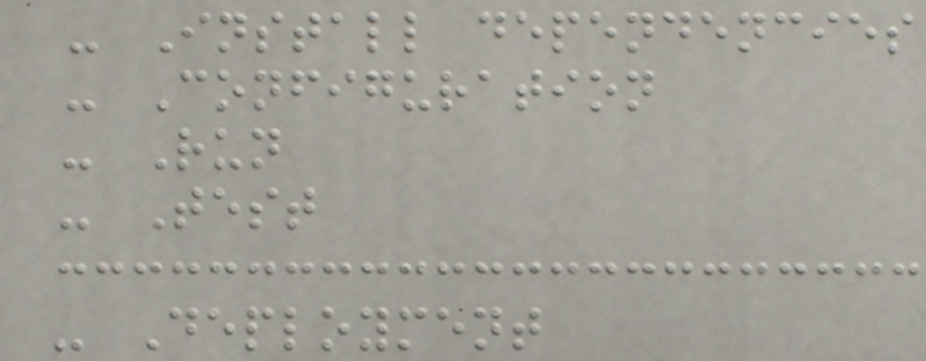- Install dependencies
- Configuration
- Run
- Test
- Deployment
